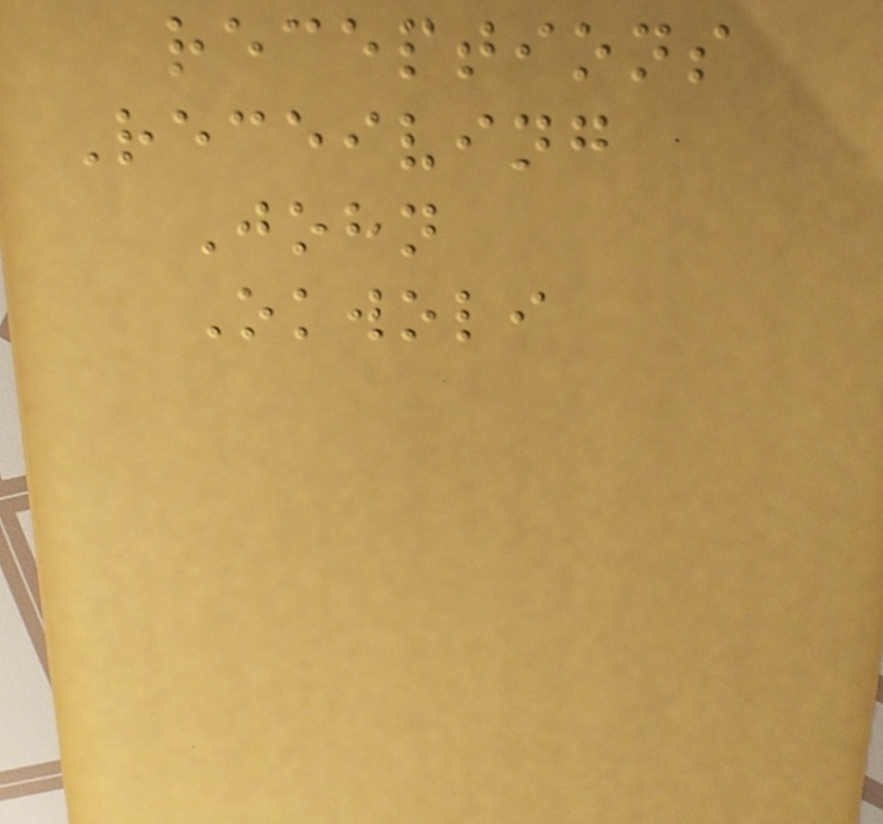receptions
Receiving
John
Okwoli
